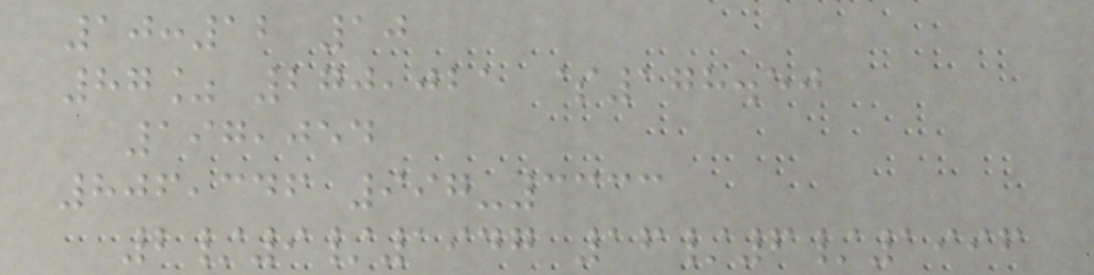10:12 10
87% 270,021 $178.50
197,054
806,346 997-3333
2/9/1947 16/6/1996
